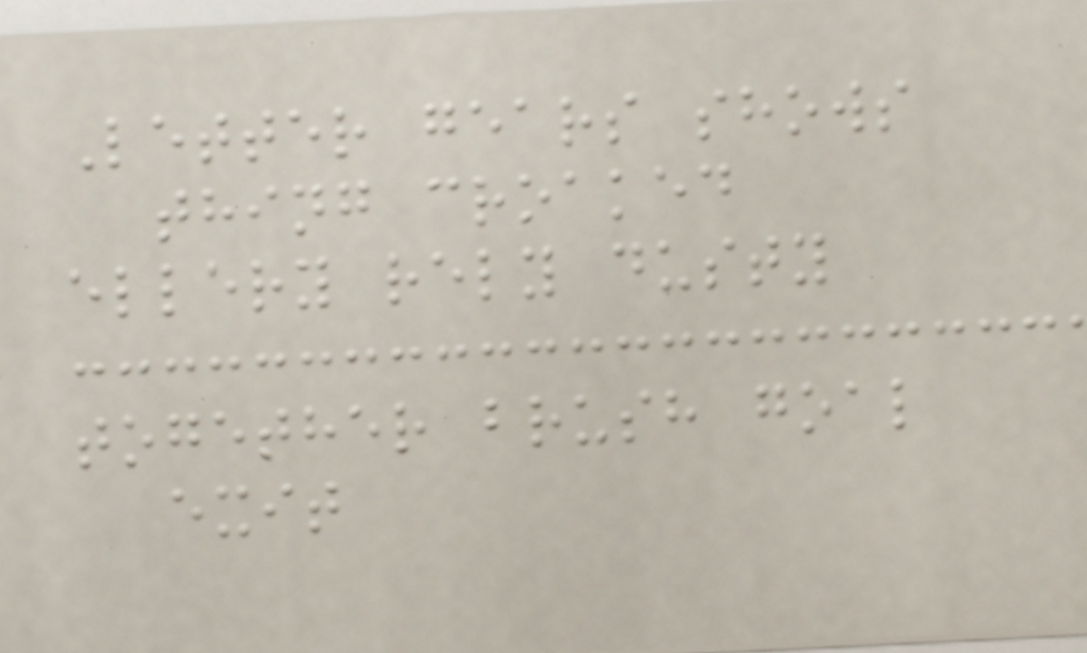Letter gears shows
thing croaked
ellery rely dusty
together brush goal
exit
